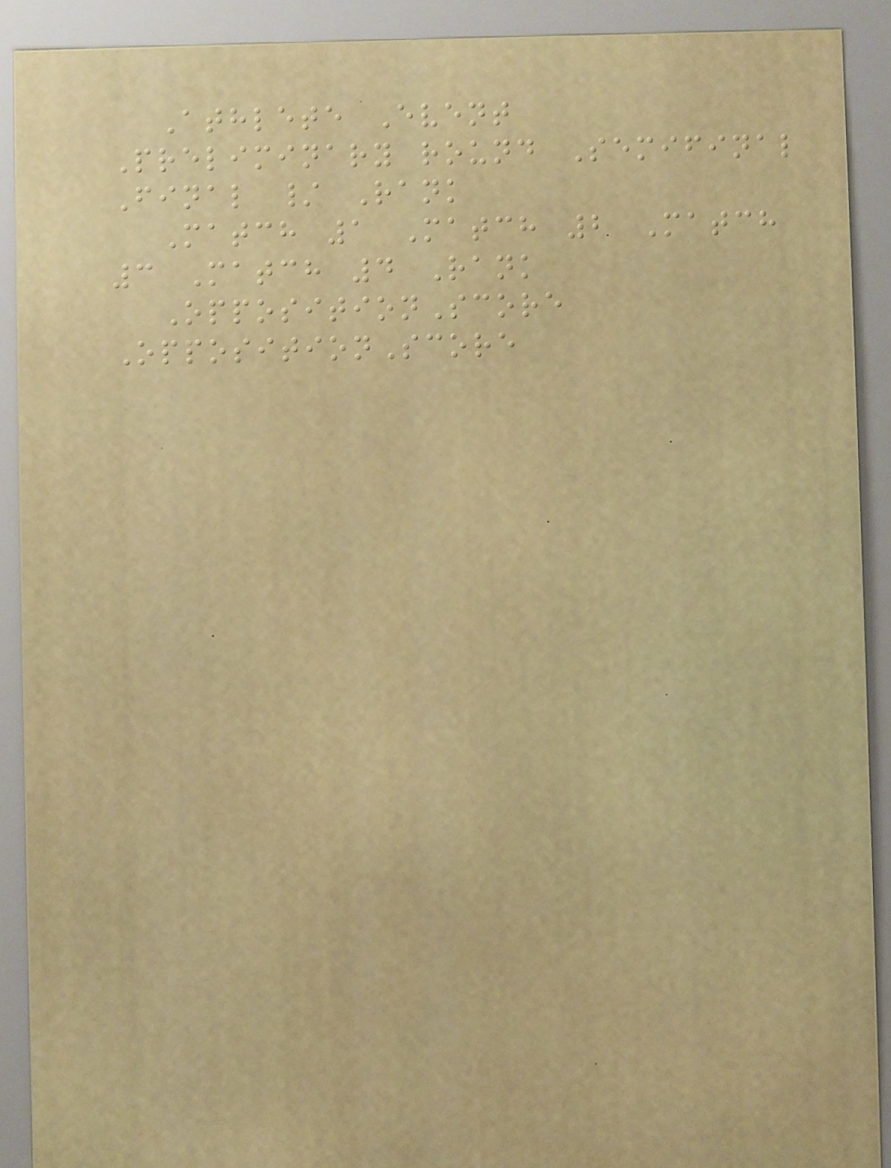Athlete Event
Preliminary round Semifinal
Final / Rank
Match 1 Match 2 Match
3 Match 4 Rank
OppositionScore
OppositionScore
